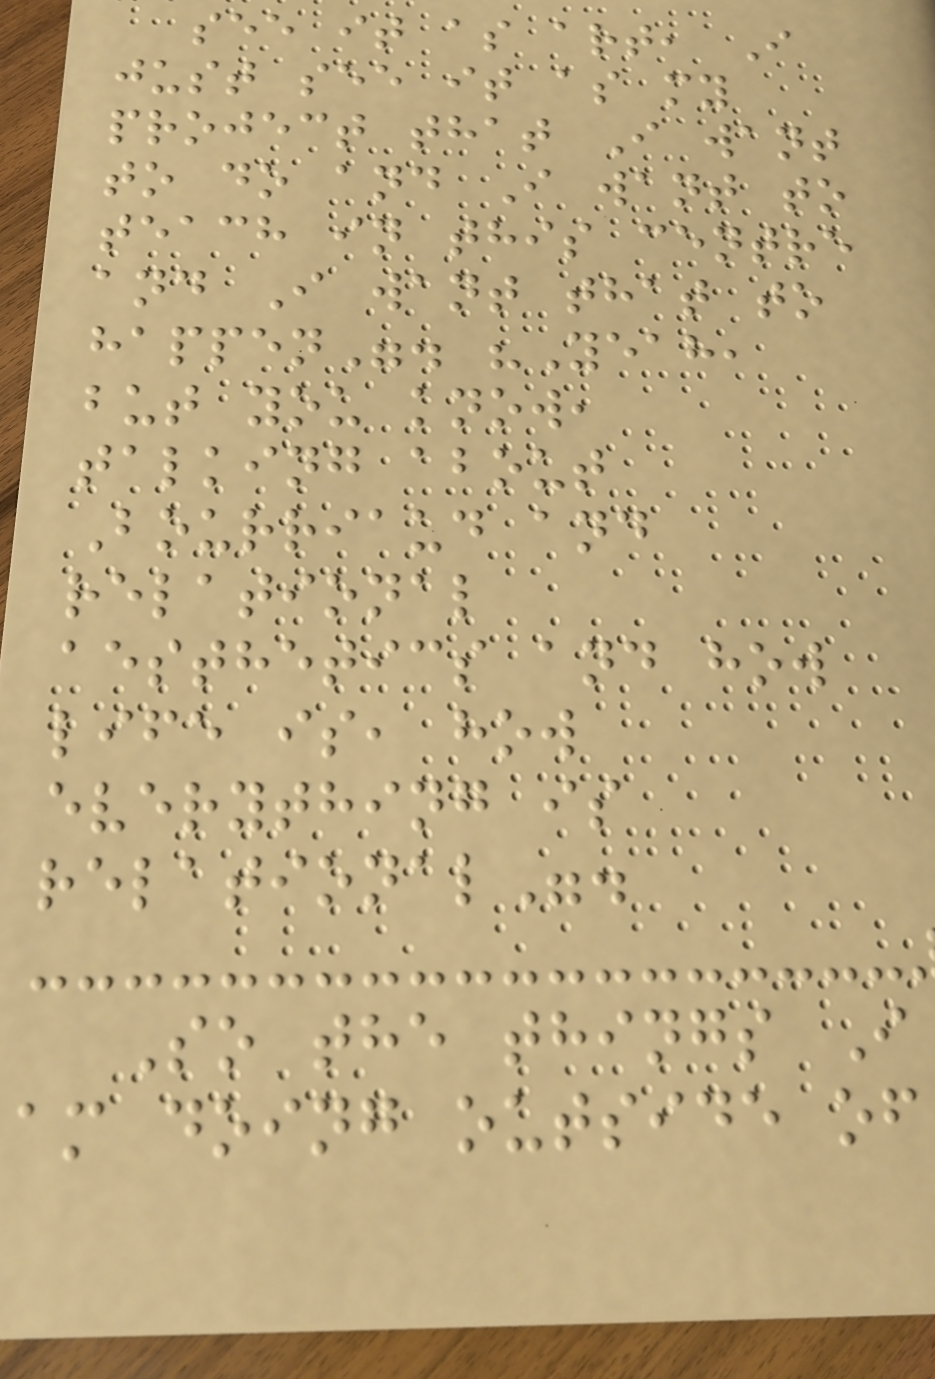see it as art, I
just see it as my
project that I want
to do and I want to
teach in this centre
and I want that to
happen". "Yeah,
but you know,
talking about
Bourriaud and
relational
aesthetics and how
life is, how
everything is
relational".
So the things I
am doing outside of
